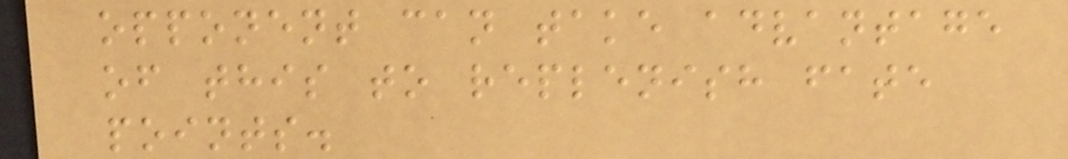opponent can take advantage
of this to replenish fate
points.
